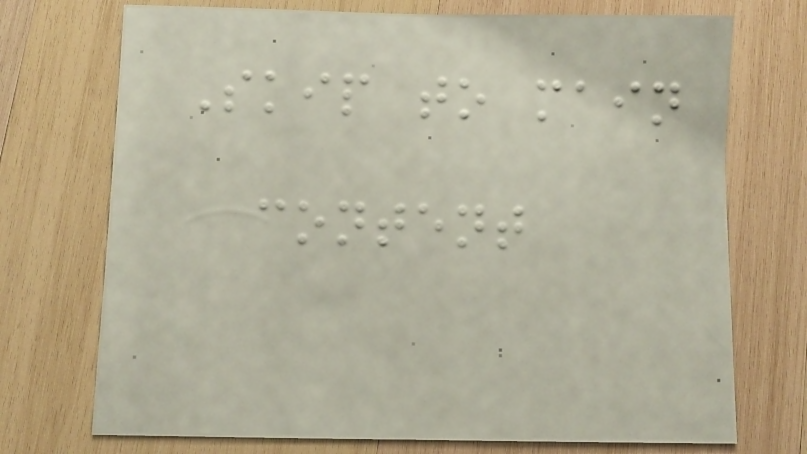Skip to main
content
